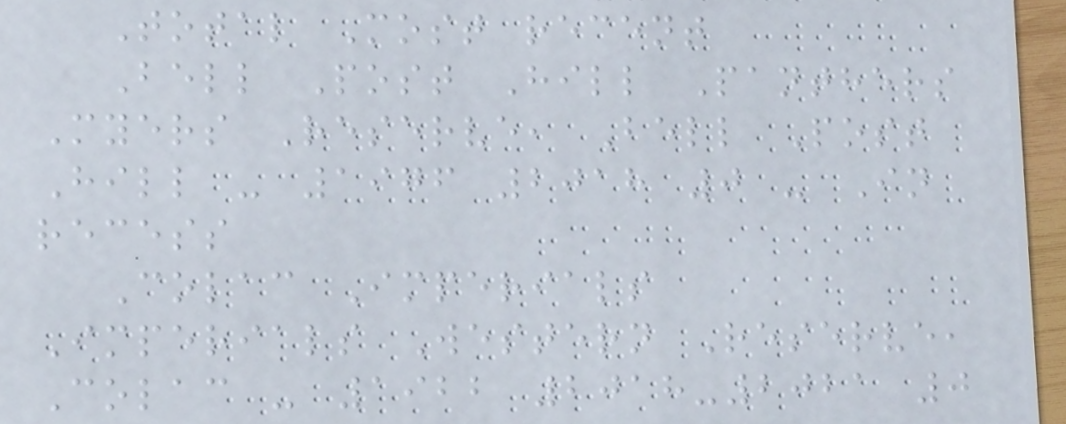Total Most recent
Bell Post Hill Panthers
Myers Reserve, Bell Post
Hill - 1976 2018 0 - In
recess
Colac Imperials
Imperials Western Reserve,
Colac - 1922 2018-2021 0
